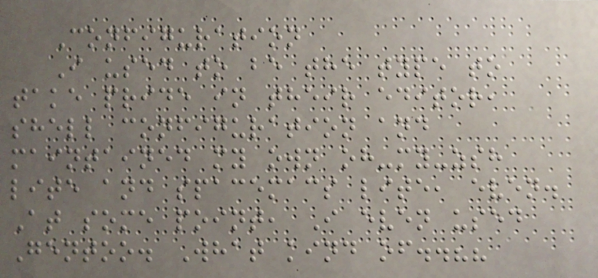Configuration
I used to be the type to
take pride in their editor,
shell configuration and
maintained my own oh-my-zsh
lite and spacemacs lite, even.
At some point, I even used
Gentoo. What kind of..??
